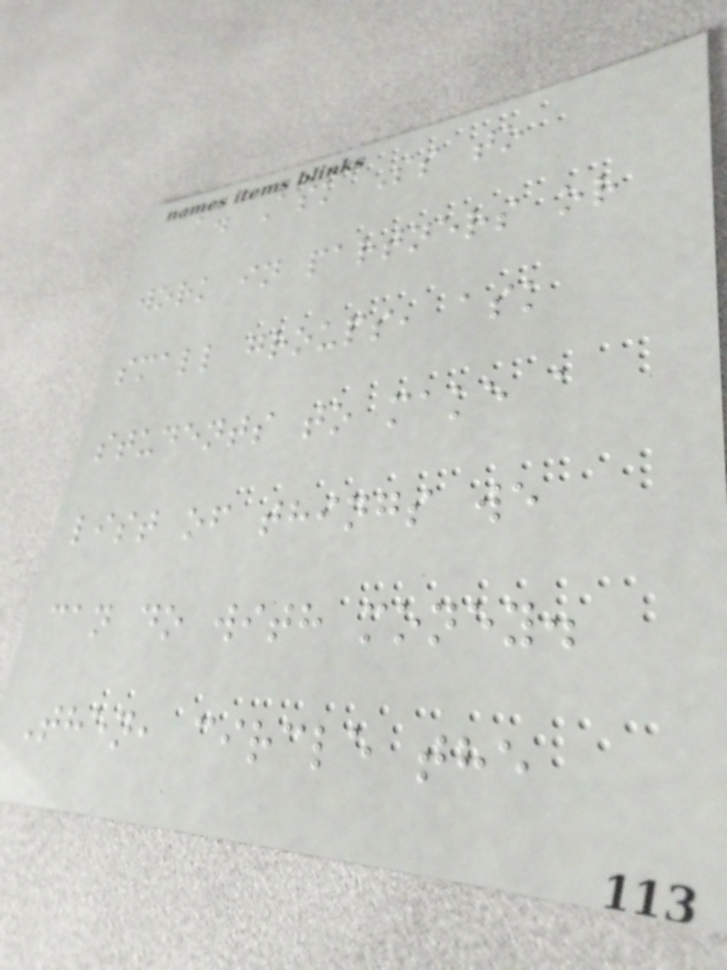a. Ask Ss to
work in partners or
small groups, ask
students to make a
list of things we
can do with money.
Then, circle the
